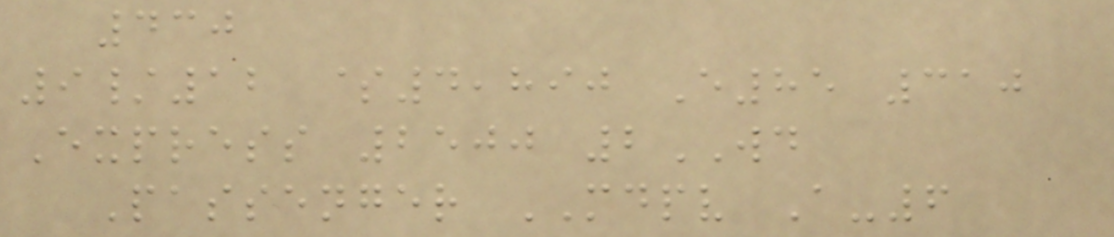430
9/12 $4,890 E85 310
Express 2500 2WD
Passenger MDPV A-6
